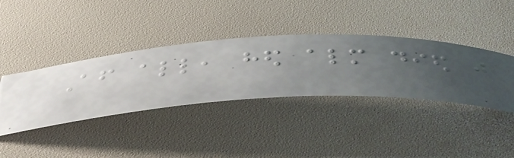After all, hed almost died just
